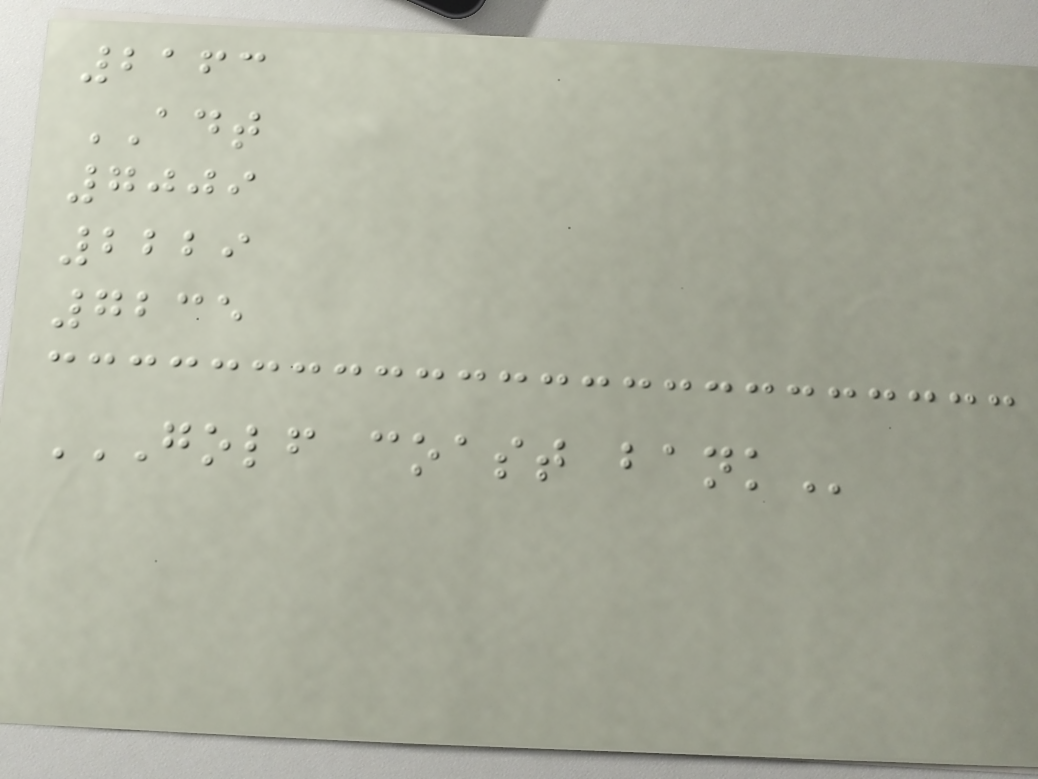2163
ADT
7009
2229
7235
GOLF COAST BANK
